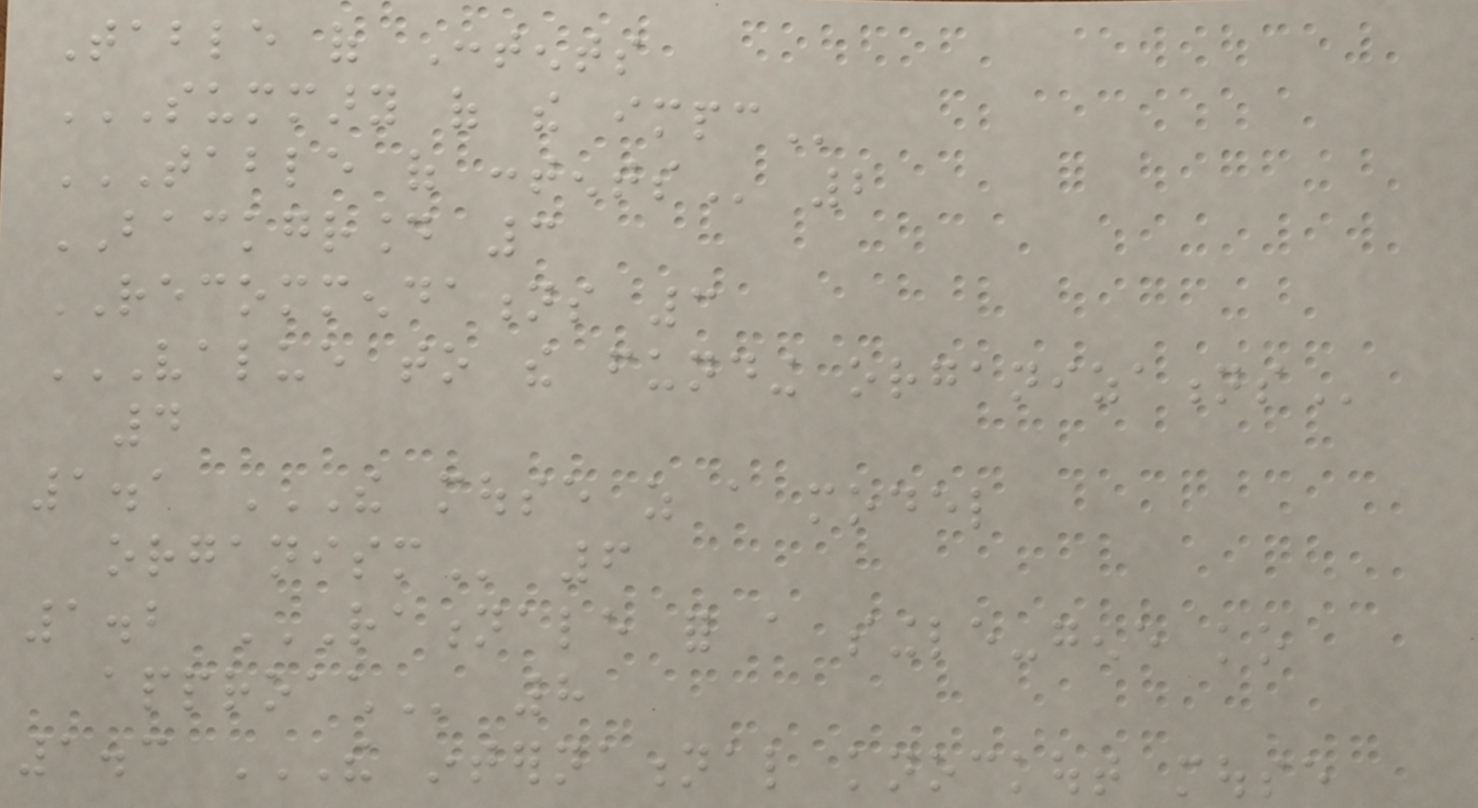Table of Contents
SUMMARY OF THE IMPC
TABLE OF CONTENTS 2
BACKGROUND 3
RECOMMENDATIONS 3
VALUE TO THE FUNDING ORGANIZATIONS
4
1.1 THE MOUSE AS A MODEL
ORGANISM 6
1.2 RATIONALE FOR A SINGLE-GENE KO
APPROACH 8
1.3 THE INTERNATIONAL KNOCKOUT MOUSE
